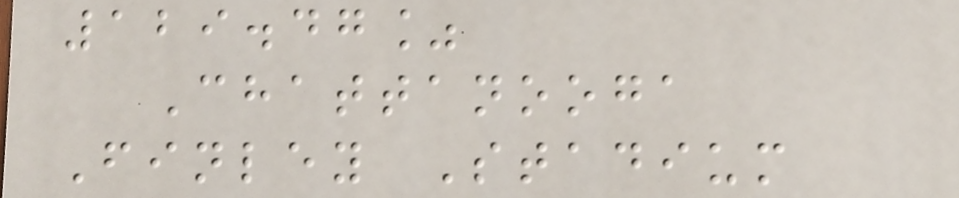129.47%
Chattanooga
Finley Stadium
